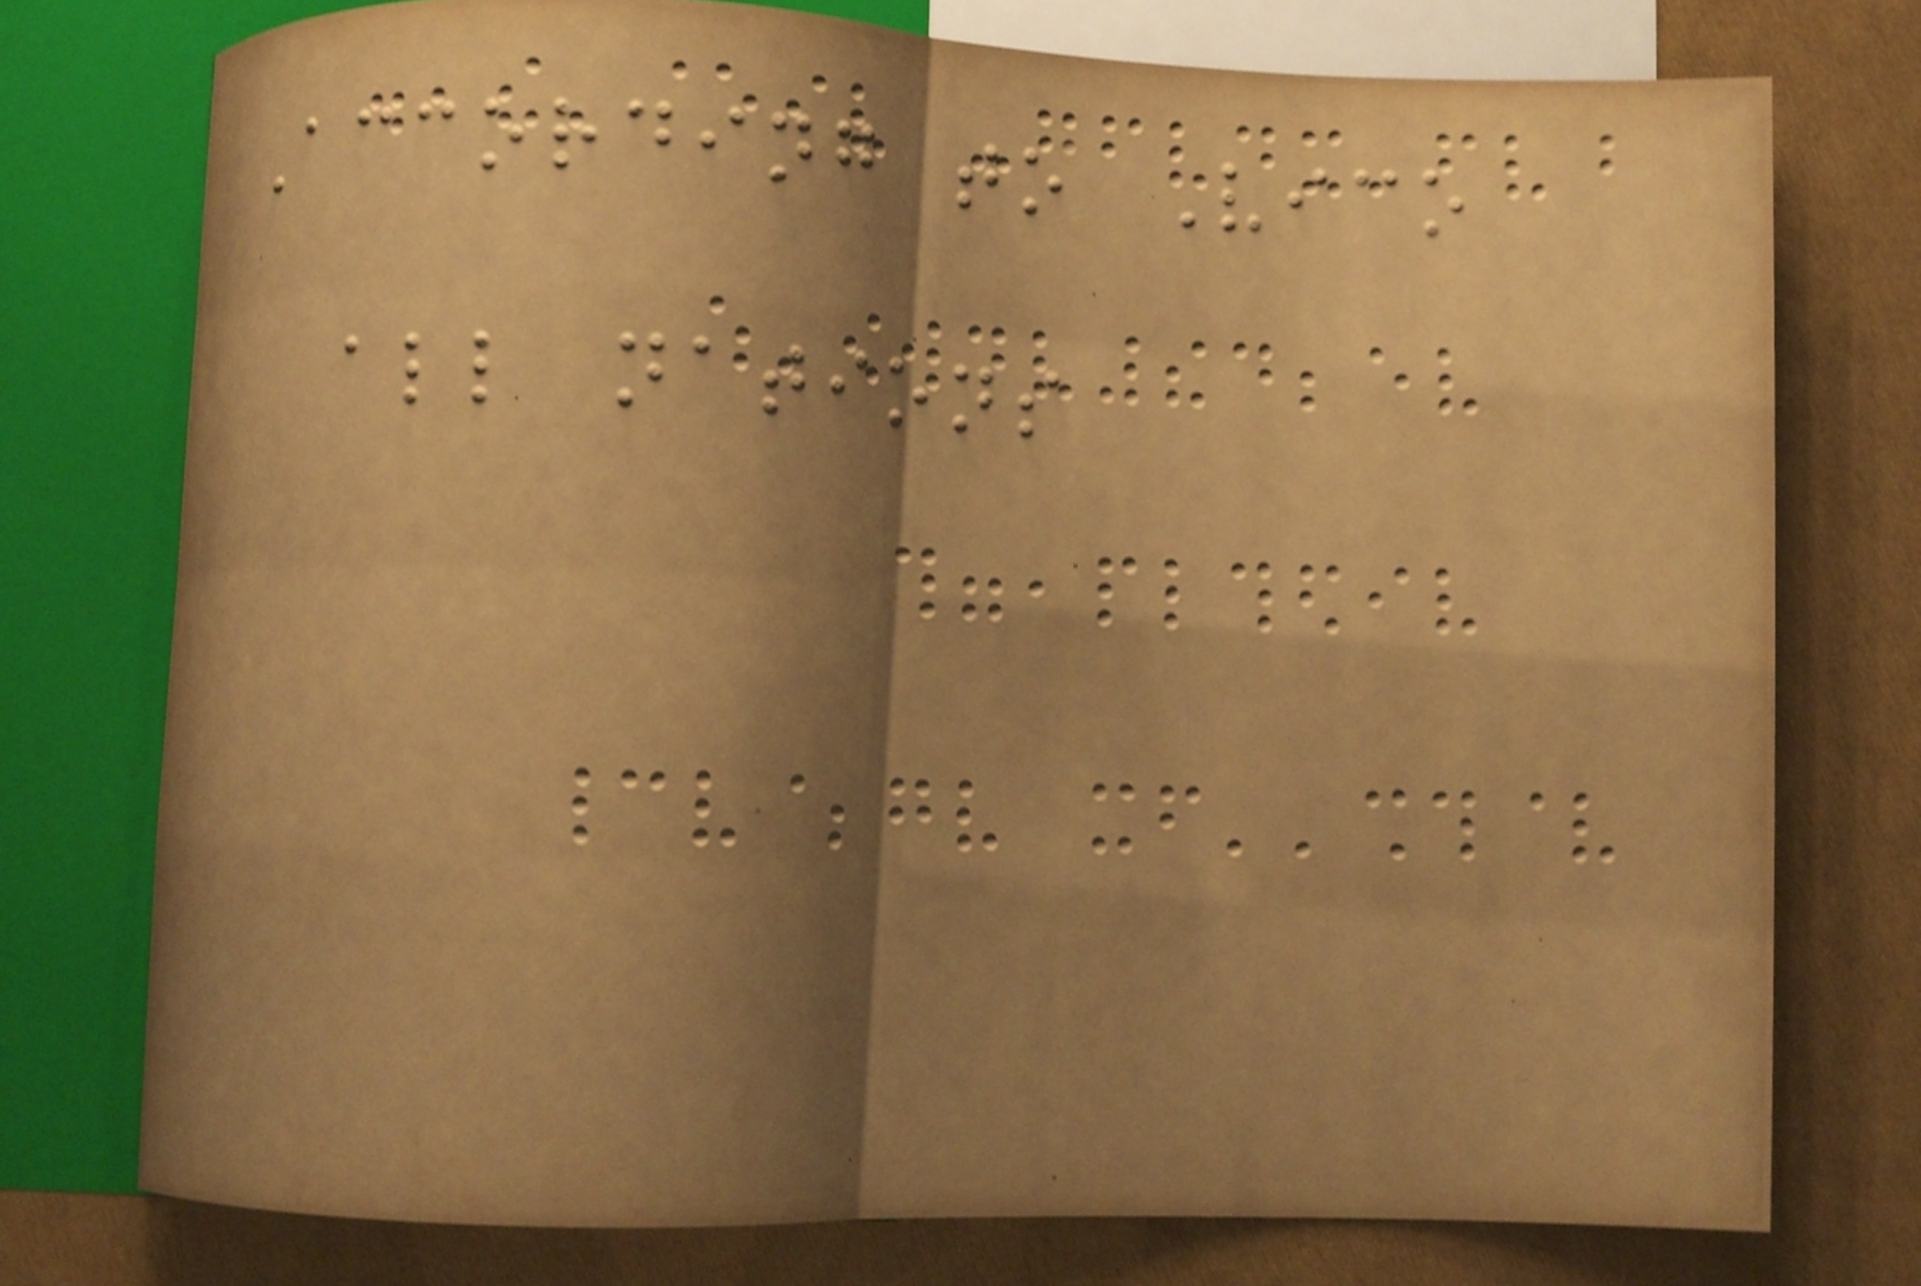According to Vico
all nations
